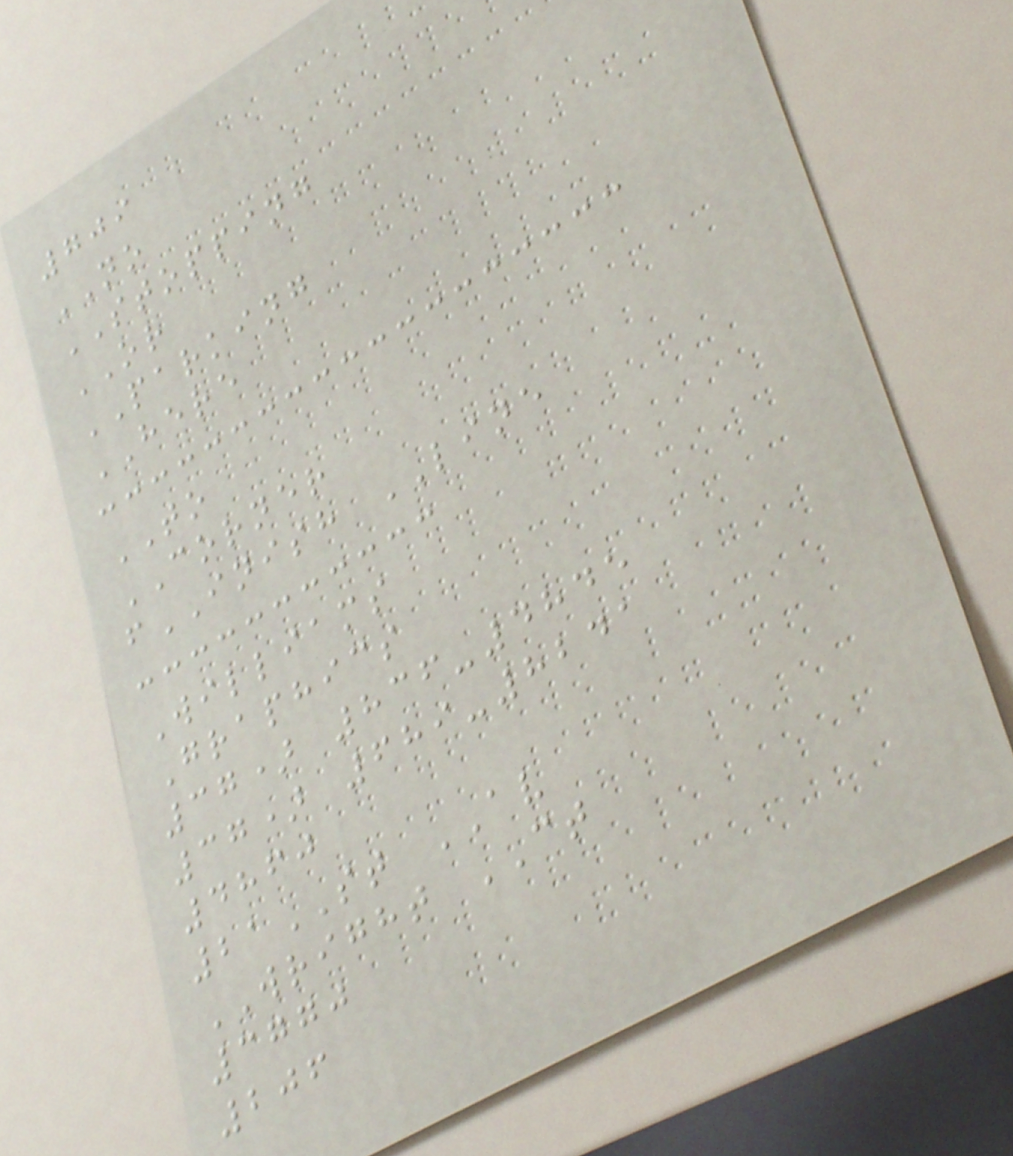709
NO
STOPPING
OR
PARKING
HERE
TO
CORNER
fINISH LINE
Williams
Graphics
37) 836-4845
37) 689-8241
4860
21ST AV
WRIGHT CT
3770
206
